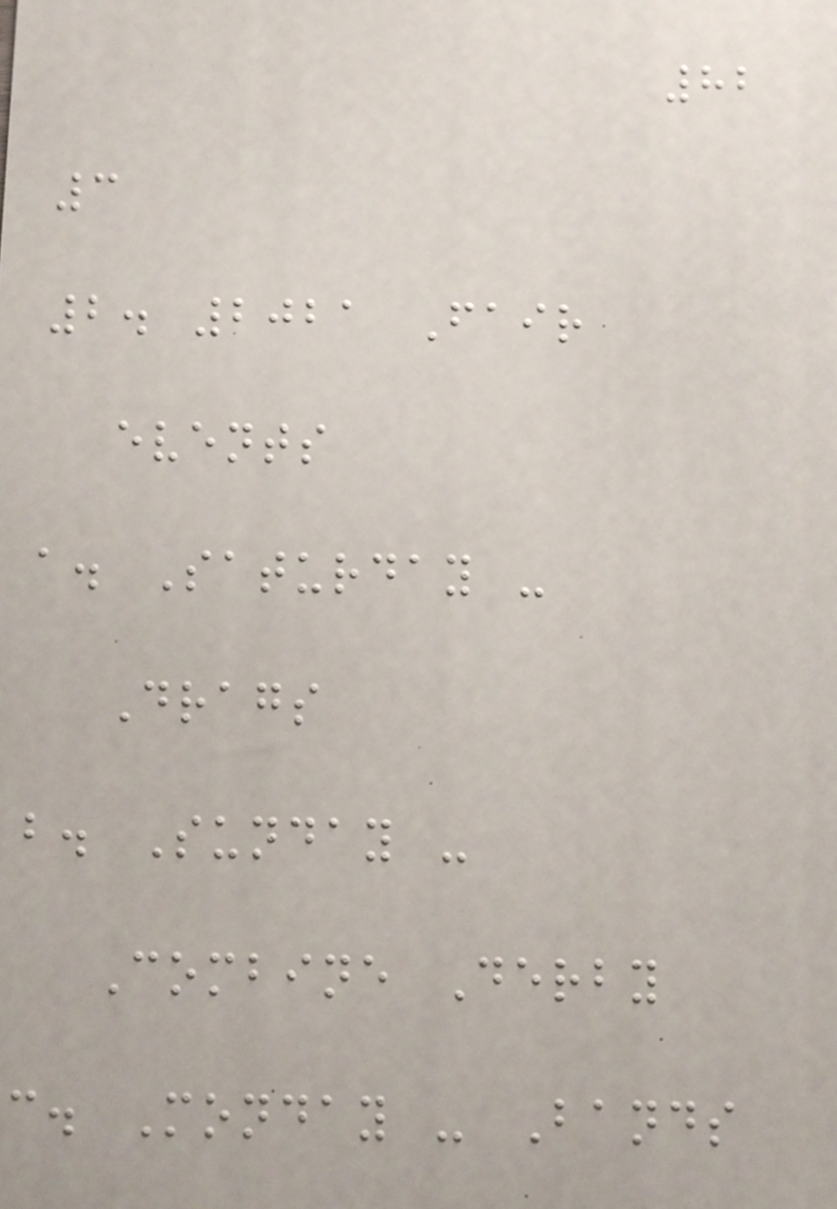82
3
2. 2021 Fair
events
a. Saturday -
Drags
b. Sunday -
Combine Derby
c. Monday - Bands
